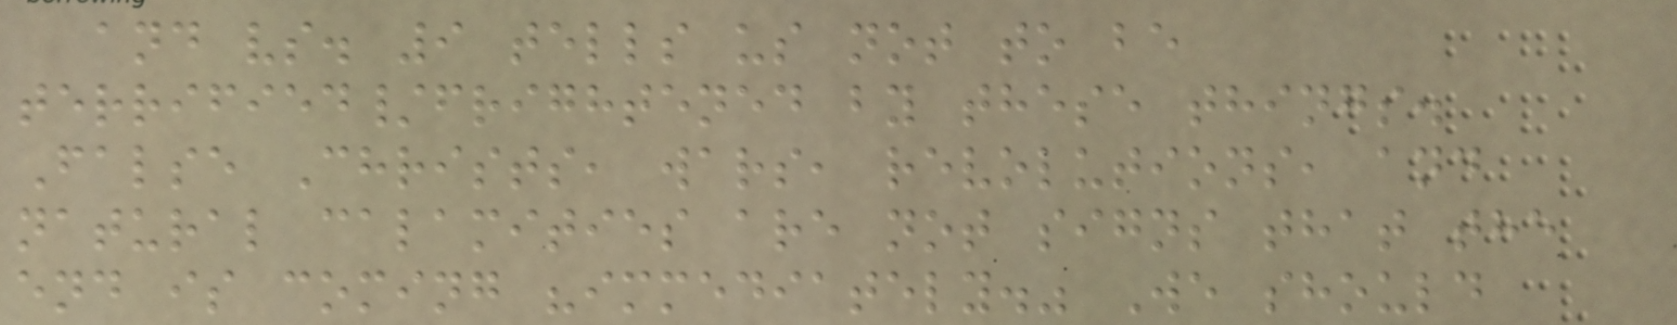and vs. 9 tells us not to be
terrified/frightened by these things.
False Christs, wars, revolutions, and
natural calamities are not signs that the
end is coming "immediately." We should
